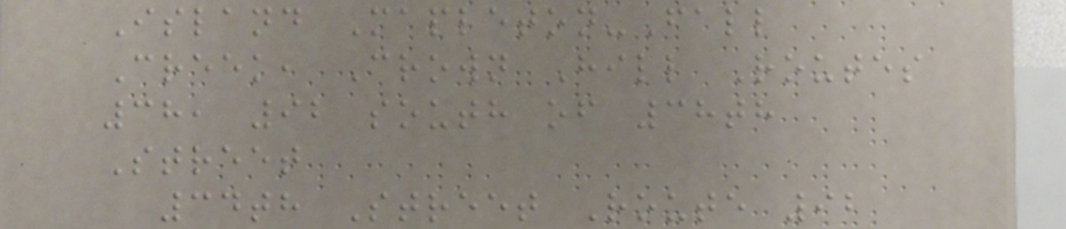Island Mapleton-Fall
Creek, Crown Hill Routes
38, 92 south of 38th
Street
34th Street Route 92
